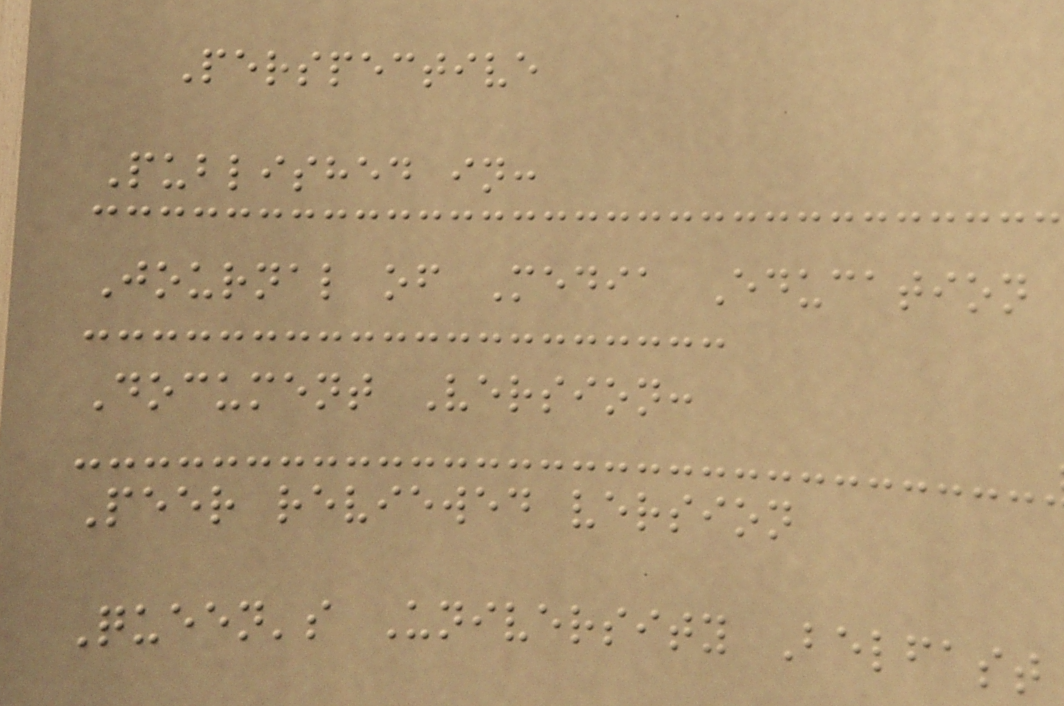Perspective
Published in:
Journal of Media Education
Document Version:
Peer reviewed version
Queen's University Belfast
